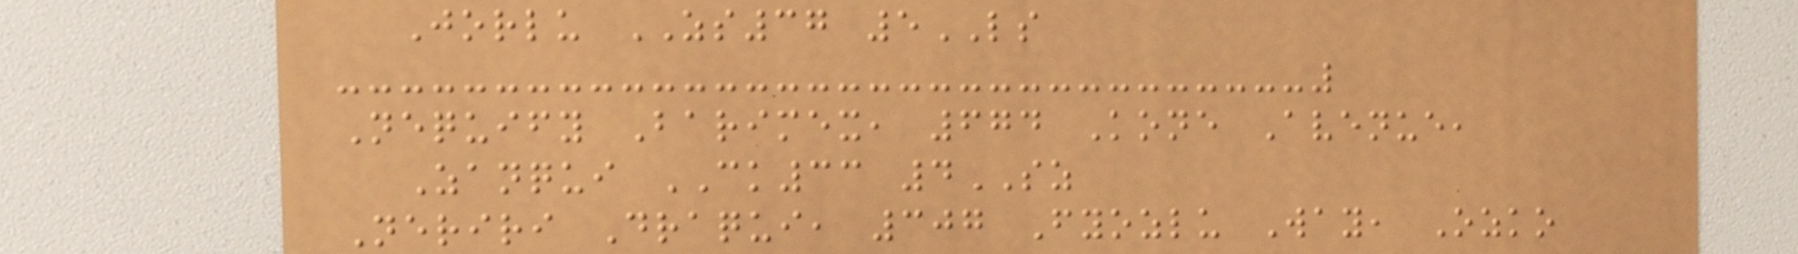Jorlu ZS37 5LS
Nequify Barimex, 674 Kone Avenue,
Zanqui CK33 4SZ
Neriri Draqui, 307 Fyozlu Way, Ozko
